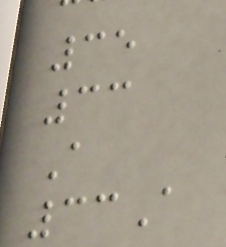35
33
A
33A
